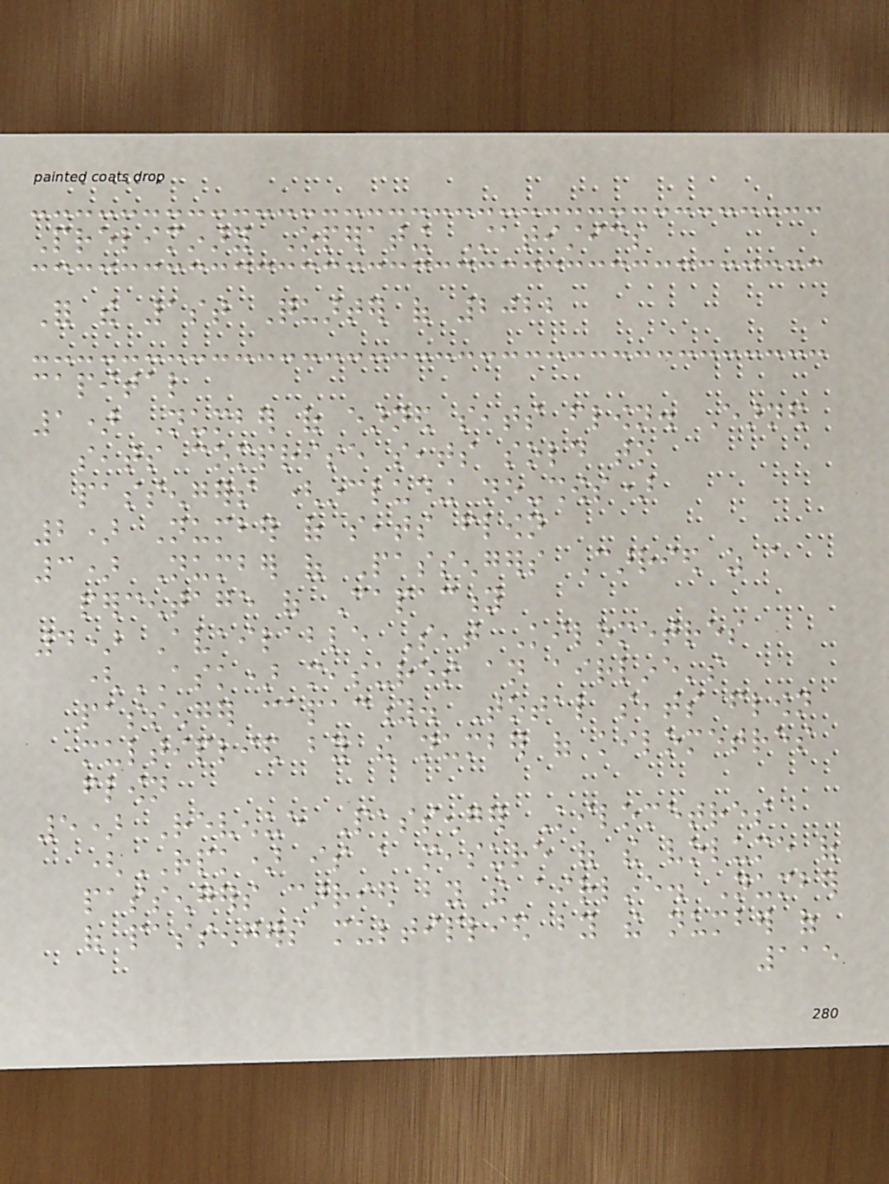Preliminary Operating Statistics
For the 1st Quarter of 2022
capital
1) Number of earned seats flown. Earned
seats comprise seats sold to
passengers (including no-shows)
2) Number of seats flown
3) Number of Passengers Carried as a
percentage of Capacity
4) Available Seat Kilometres
(ASK) measures an airline's
passenger capacity. Total seats flown
multiplied by the number of kilometres
flown
5) Revenue Passenger Kilometres
(RPK) is a measure of the volume of
passengers carried by the airline. Number
of passengers multiplied by the number of
115
